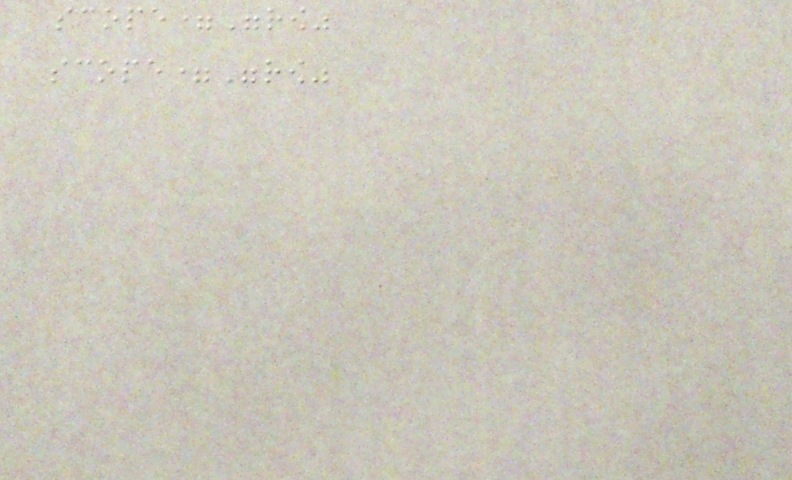scope="row"
scope="row"
